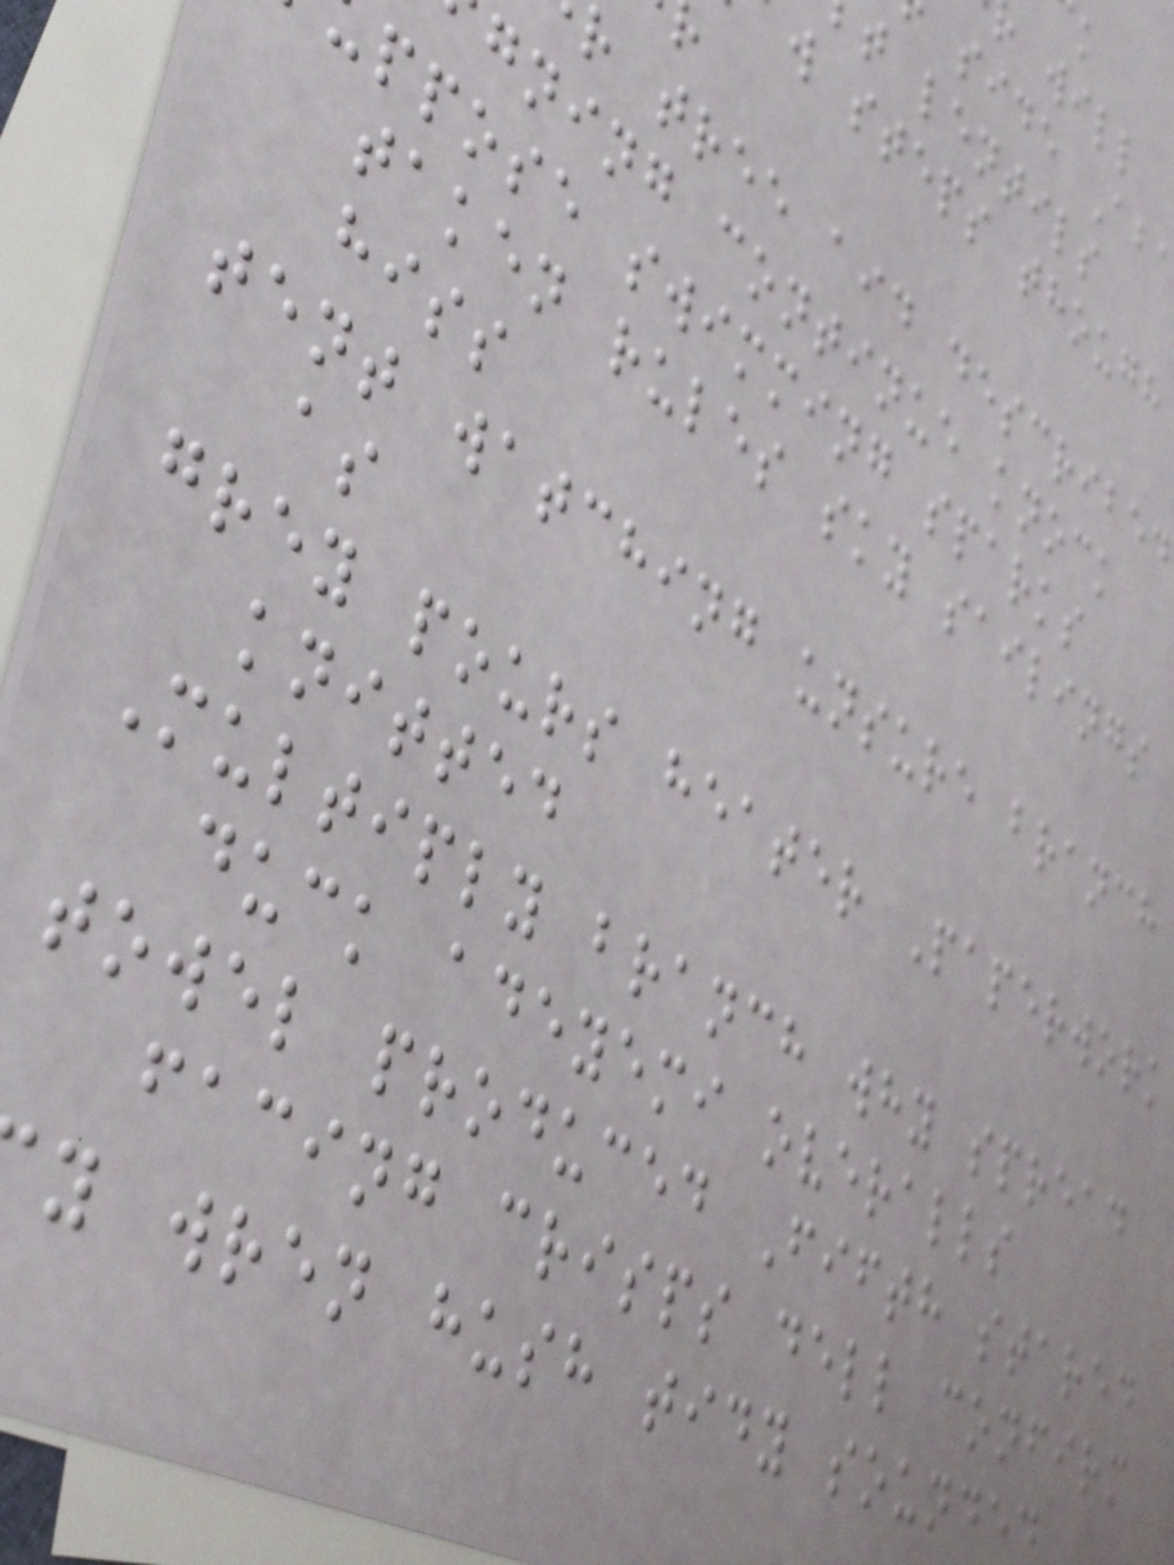side Ab
t lentils
w steps though
r tree aid described
gning continue knock
ppose swimming sparks
taken rules sky sailings
hiss
tent watching unsure branch
as
grey pours heater Paperwork
knitted
Multiply branch why spread
duck adeyemi overalls
towel produced Fifth stared
facing crisps dell confirm
y wren hush tidy sounded
